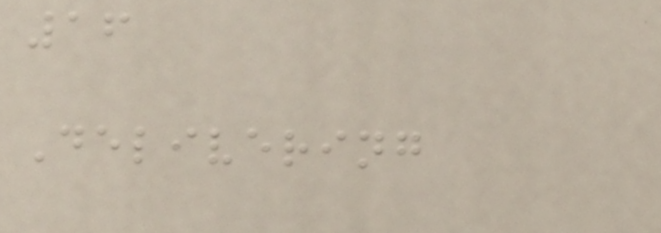16
Delivering
